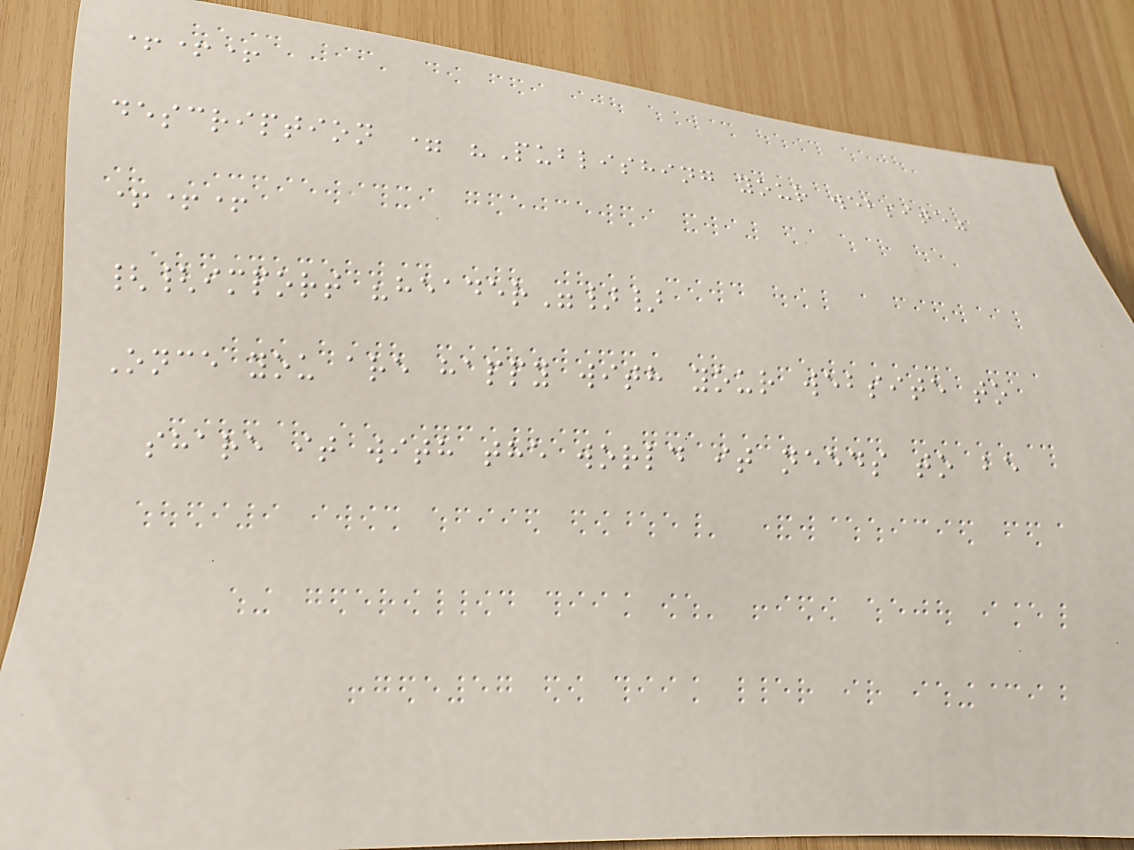+++
description = "Publishing your website"
+++
{{import "header"}}
Once you are happy with your website to
share it with the world it needs to be
